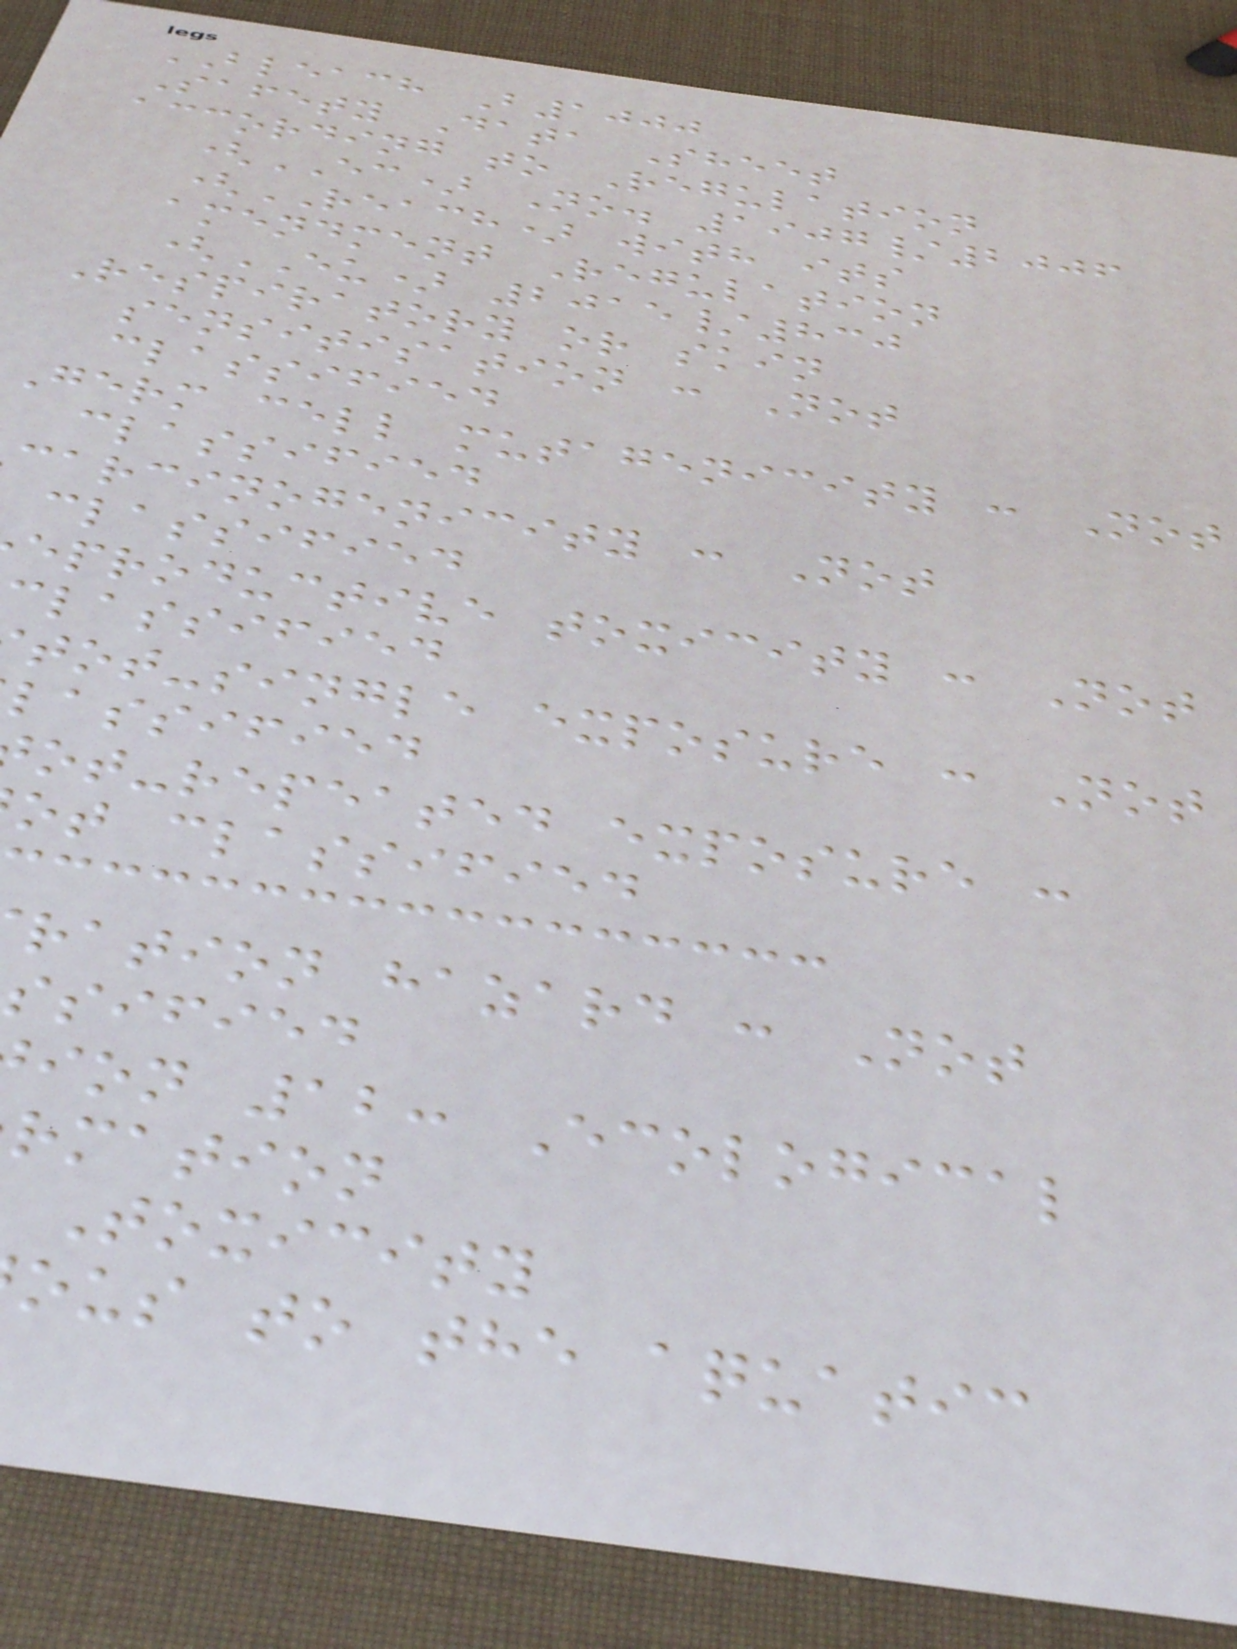BLEACH B1000
Safety Data Sheet
according to Regulation
(EC) No. 1907/2006
(REACH) with its
amendment Regulation
(EU) 2015/830
Respiratory or skin
sensitisation : Not
classified
Germ cell mutagenicity : Not
classified
carcinogenicity : Not
classified
eproductive toxicity : Not
classified
tot-single exposure : Not
lassified
ot-repeated exposure :
ot classified
ration hazard : Not
ssified
ion 12: Ecological
rmation
Toxicity
ous to the aquatic
